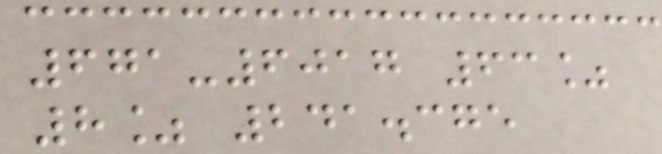671-6017 63%
8% 241.375
